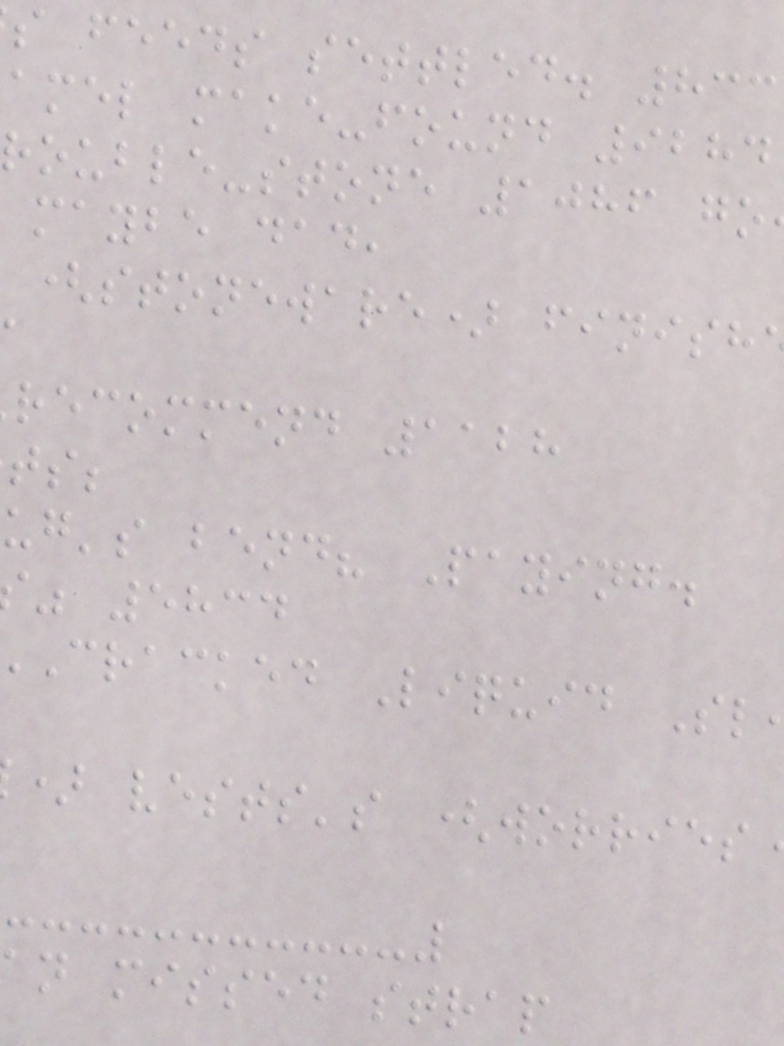s feeds settled. 833
amel make-found 9284
rouble-stone 1086 go
maybe dad,
(stoneware) finish
recommend 1128
ug's bend? Paying.
5834
cracked Liquid Sl
) vests's (worries
n missed strap
